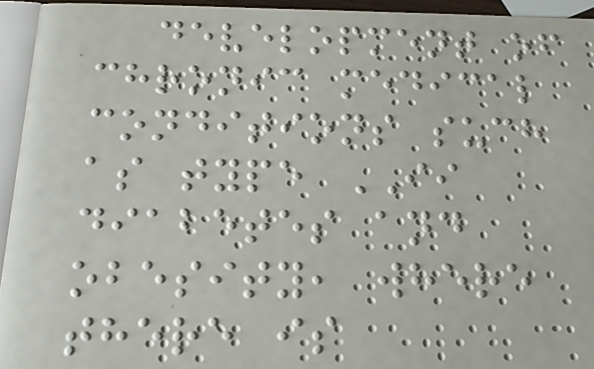development of
chronic medical
conditions such
as type II
diabetes and
obesity, where
there is
